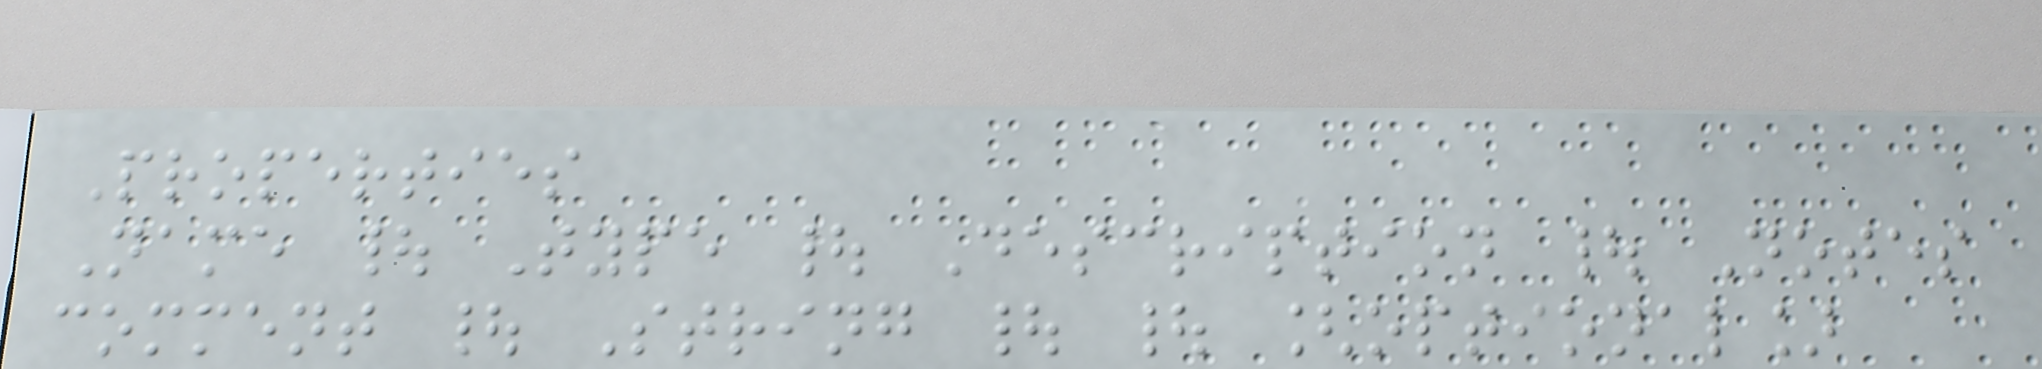Properties
Name | Type | Description | Notes
comment | String | | [optional]
